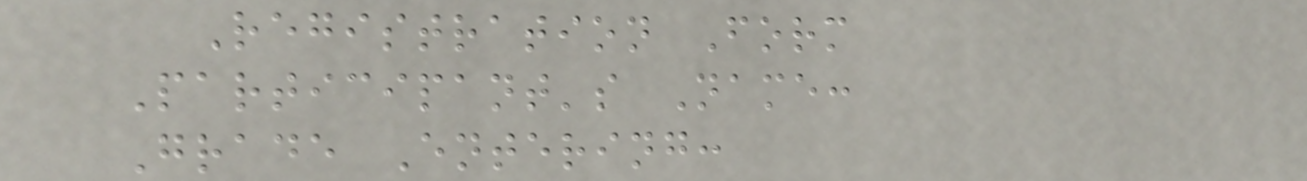Registration Form
Participant's Name:
Grade Entering:
